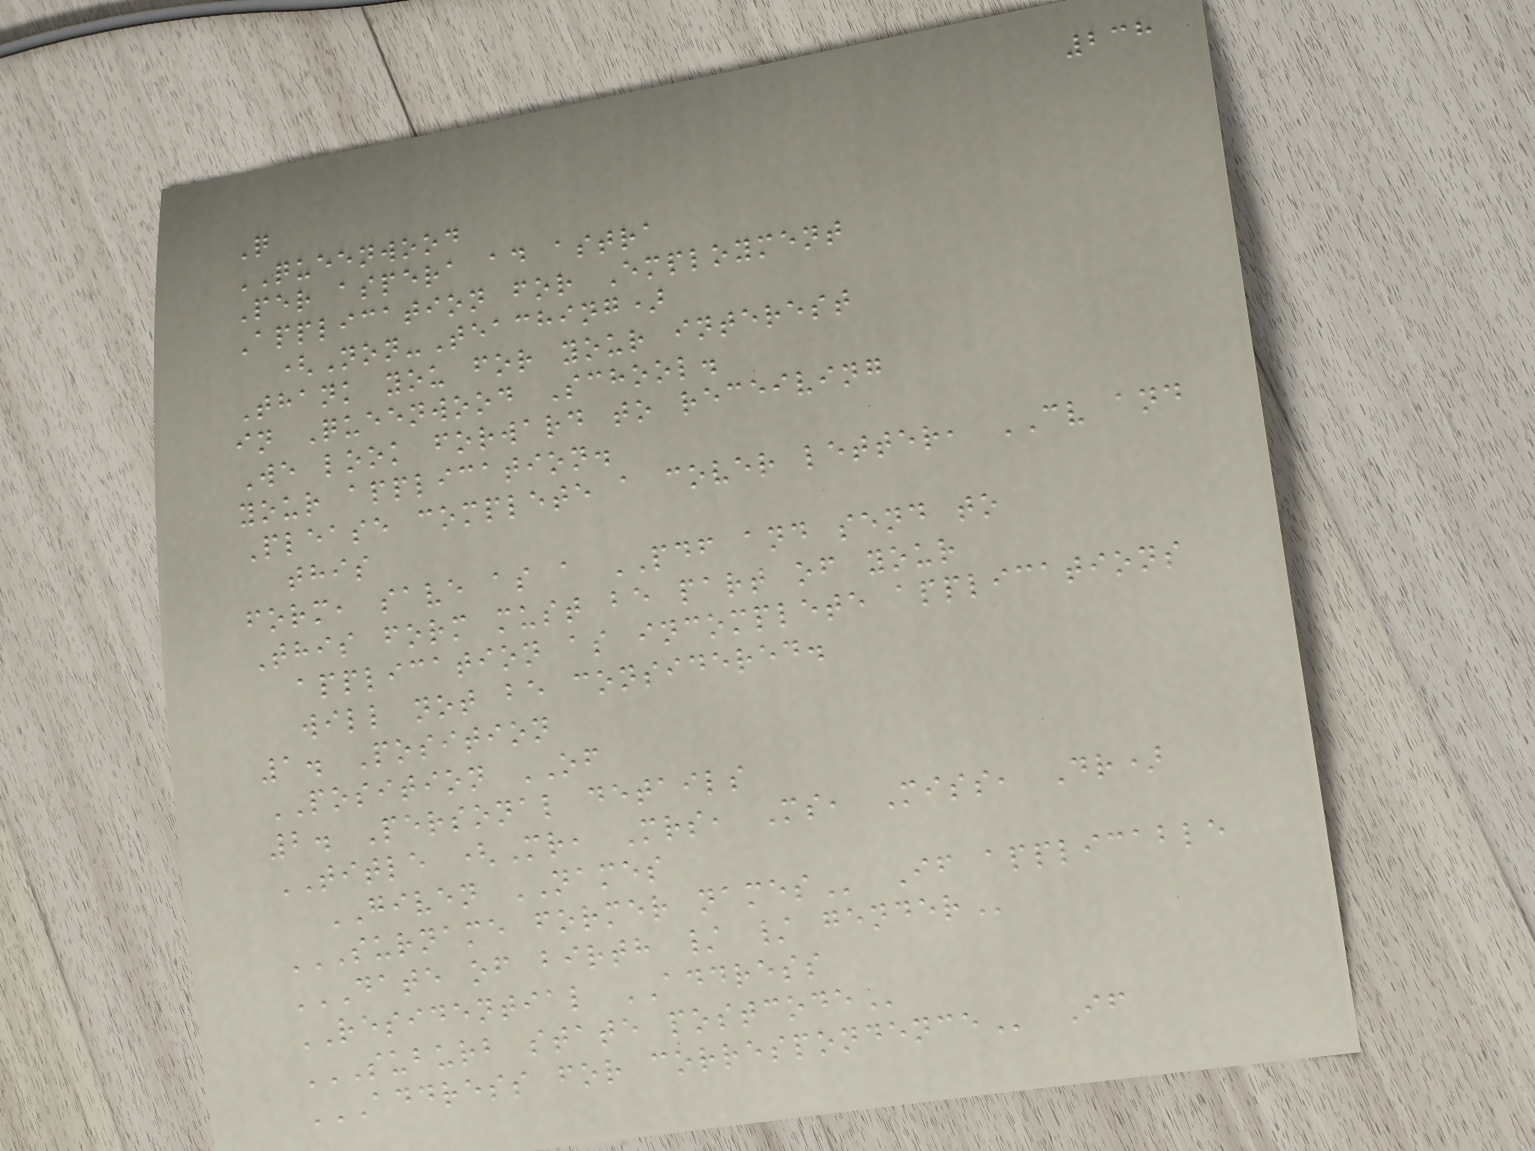238
Q
QUEENWOOD
Per aspera ad astra
Application for Employment
(Non-Teaching)
Thank you for your interest
in Queenwood School.
We look forward to receiving
your application.
Please complete a cover letter, CV and
this
form, save as a PDF and send to
This form must be part of your
application as incomplete applications
will not be considered.
1. Position
POSITION OF
2. Personal details
TITLE (Mr, Mrs, Ms, Miss, Dr)
GIVEN NAMES
SURNAME FORMER NAMES If applicable
DATE OF BIRTH / / GENDER
RESIDENTIAL ADDRESS
SUBURB STATE POSTCODE
ADDRESS FOR CORRESPONDENCE If
